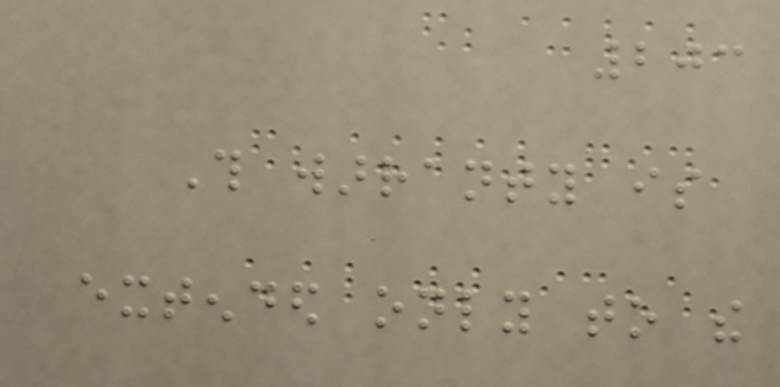203
This warranty is
extended only to the
